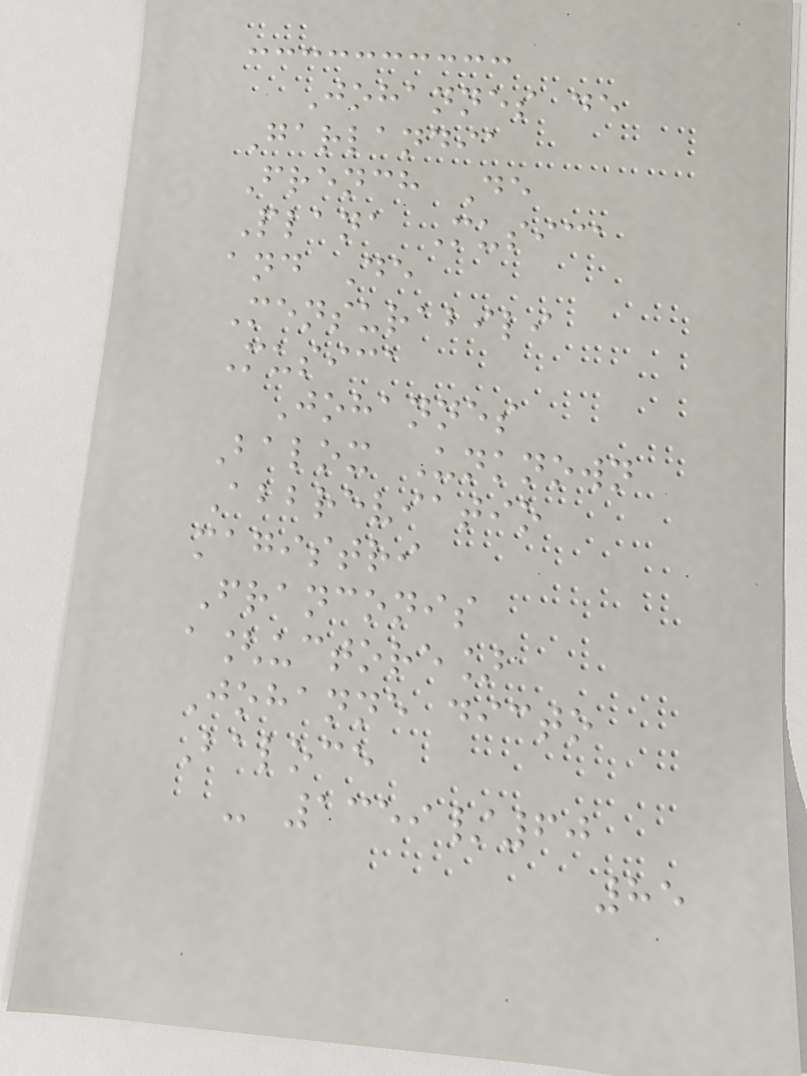Johannes de
Garlandia
French De
Plana Musica
and De
Mensurabili
Musica
Johannes
Balox Unknown
Abbreviatio
magistri
Franconis
a[uctore]
Johanne dicto
Baloce
- 1359/60
85
